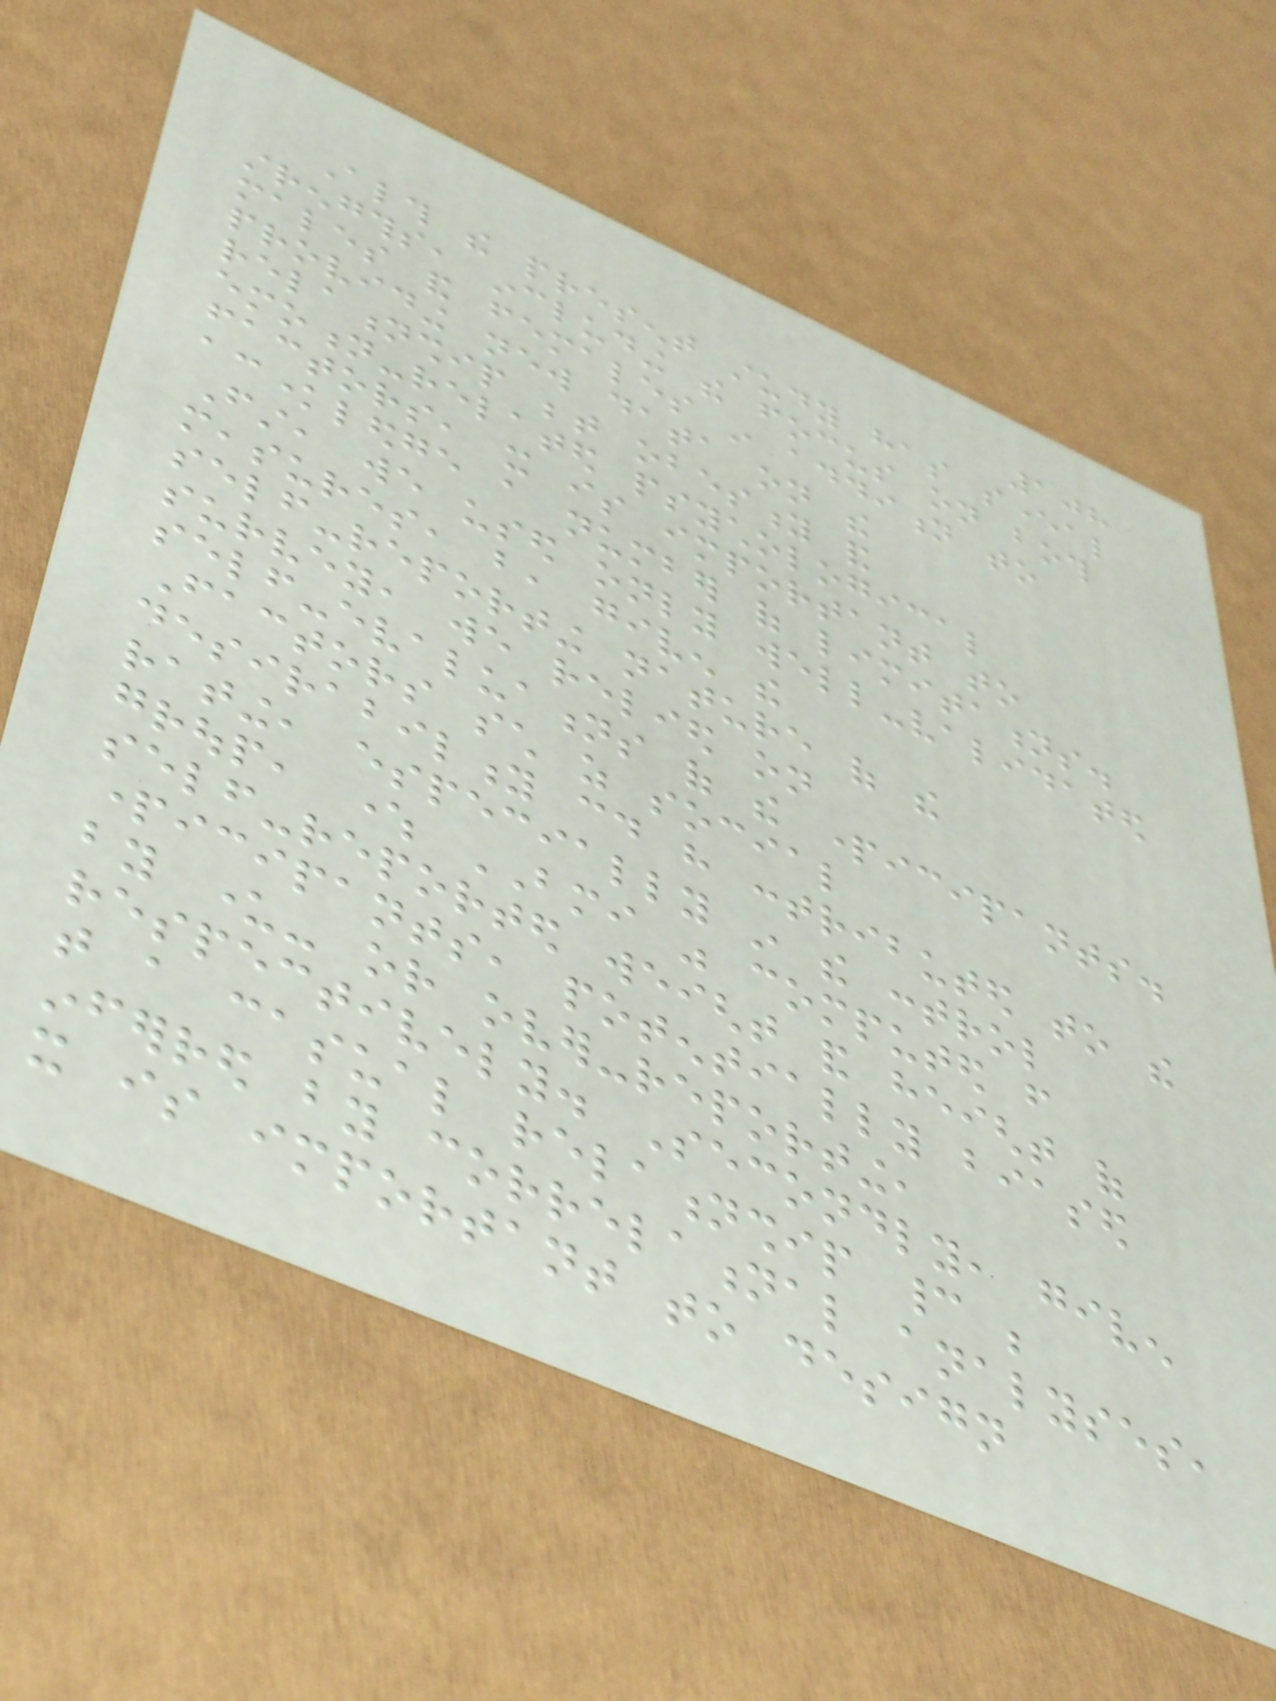108
Although the present study has several
strengths, including the focus on both
males and females in addition to
providing new data on the
relationship between obesity and
emotion-related psychological
factors, it is important to
acknowledge a number of limitations.
First, we used only well-validated
measures, but, given the
self-reporting nature of the
survey, we relied on
self-evaluations of the participants.
Factors such as social
desirability could have contributed to the
rating, especially in the control
group, where BMI was computed from
self-reported weight and height of
participants, potentially biased
by under- or over-reporting,
respectively. Secondly, given
that a casual relationship cannot be
inferred by correlational analyses,
it is important to design
